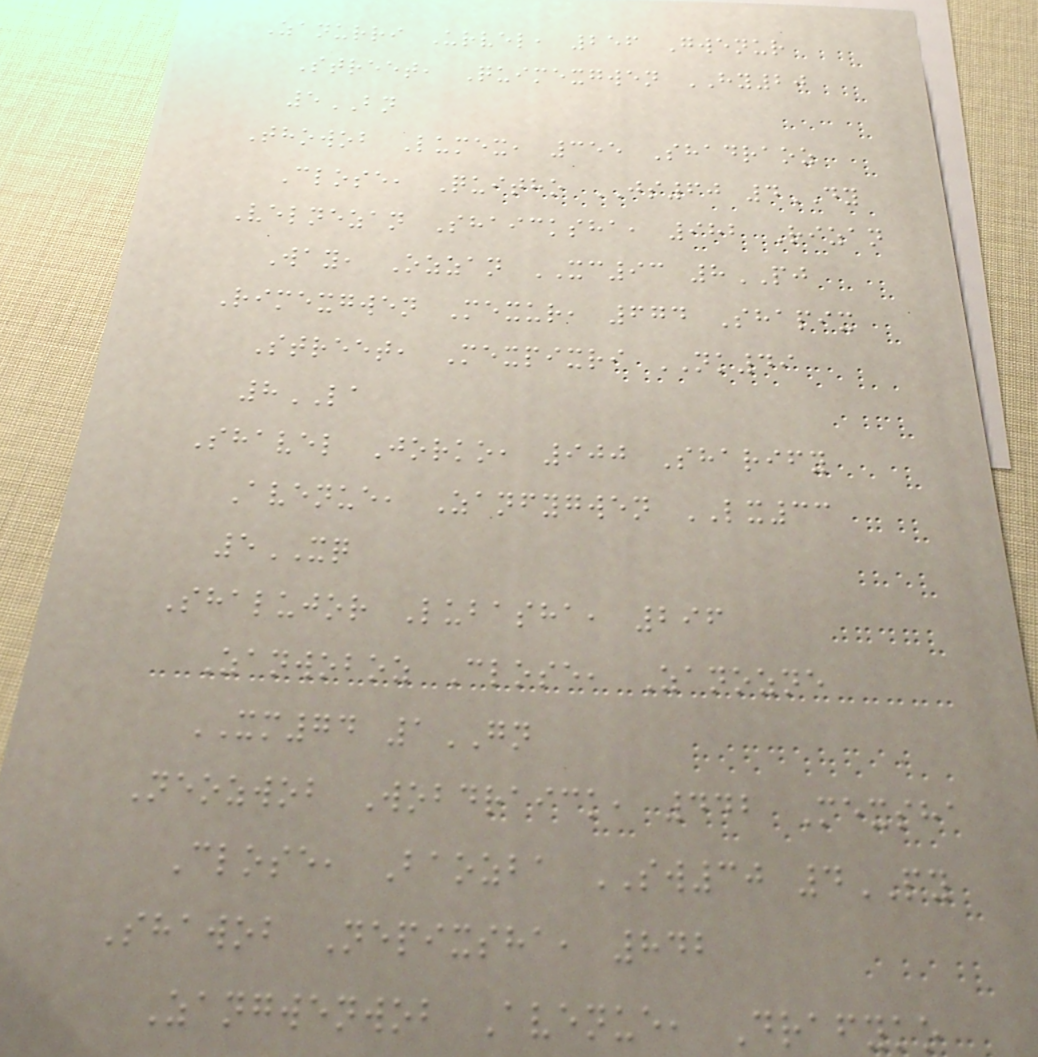Zanurri Urvel, 256 Gwenur
Street, Quimexgwen HY20
5BN
Thowob Lumex, 355 Shadraoz
Close, Quitho JS60 4DY
Velnezan Shaicksha, 982 Rizan
Way, Ozzan XC93 8PJ
Rimexgwen Mexur, 674 Shapix
Street, Mexpixri NK49
8LA
Shavel Jorko, 900 Sharify
Avenue, Zanfygwen LX33
5XQ
Shalujor Lubasha, 296
Zanwoboz Close, Zanozne
XM74 1GN
Neozwob Wobdraick, 442 Mexsha
Close, Baozba SW30 4PY
Shawob Nepixsha, 842
Zangwenwob Avenue, Drafyko
